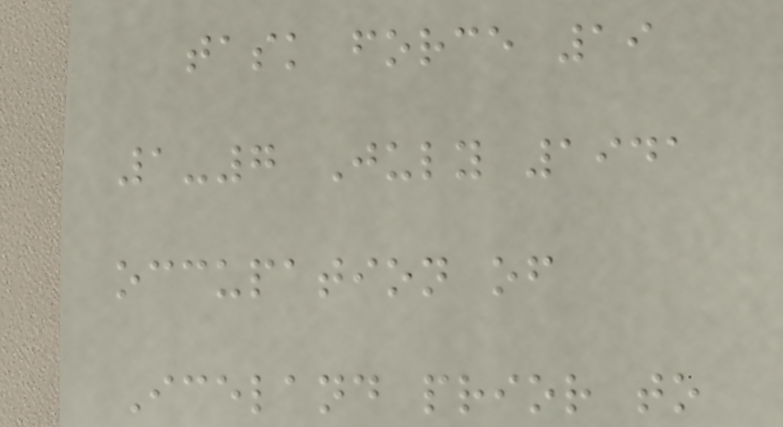task force 19
1-7 July 1941
occupation of
Iceland prior to
